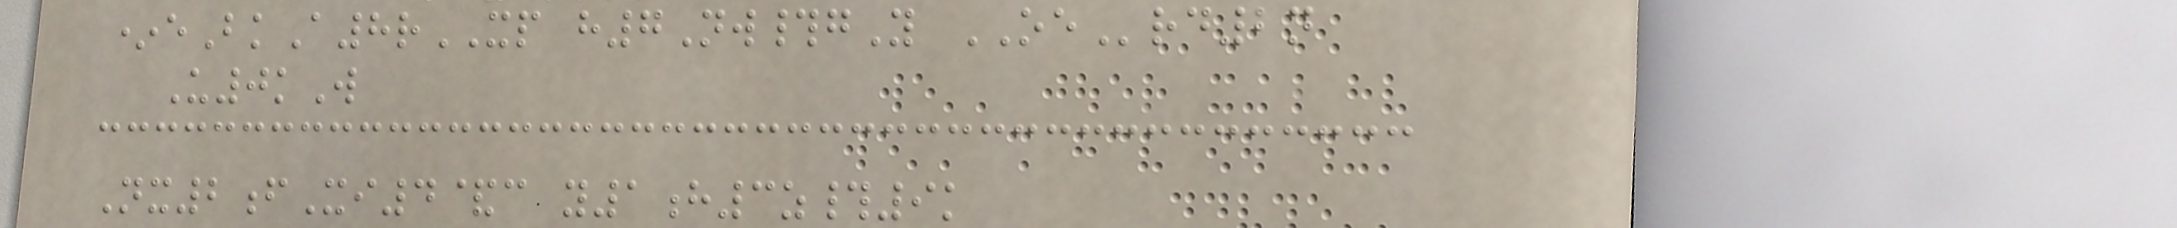*eBkA8rXP h7Nw#gY OErd2n
U0kW
Nx2fXi4&c y1h3z#9k
